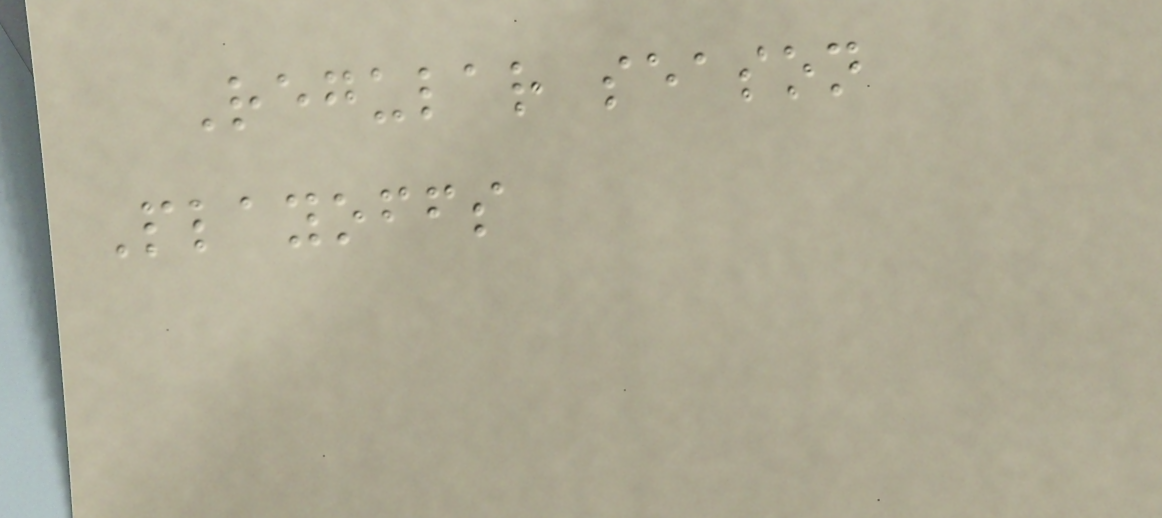Regular season
Playoffs
